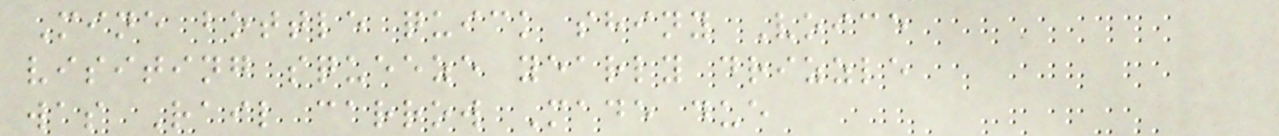Mine bottle quick shiny Voice
visiting squeeze yearly drizzle
was Rail carrow Made due
